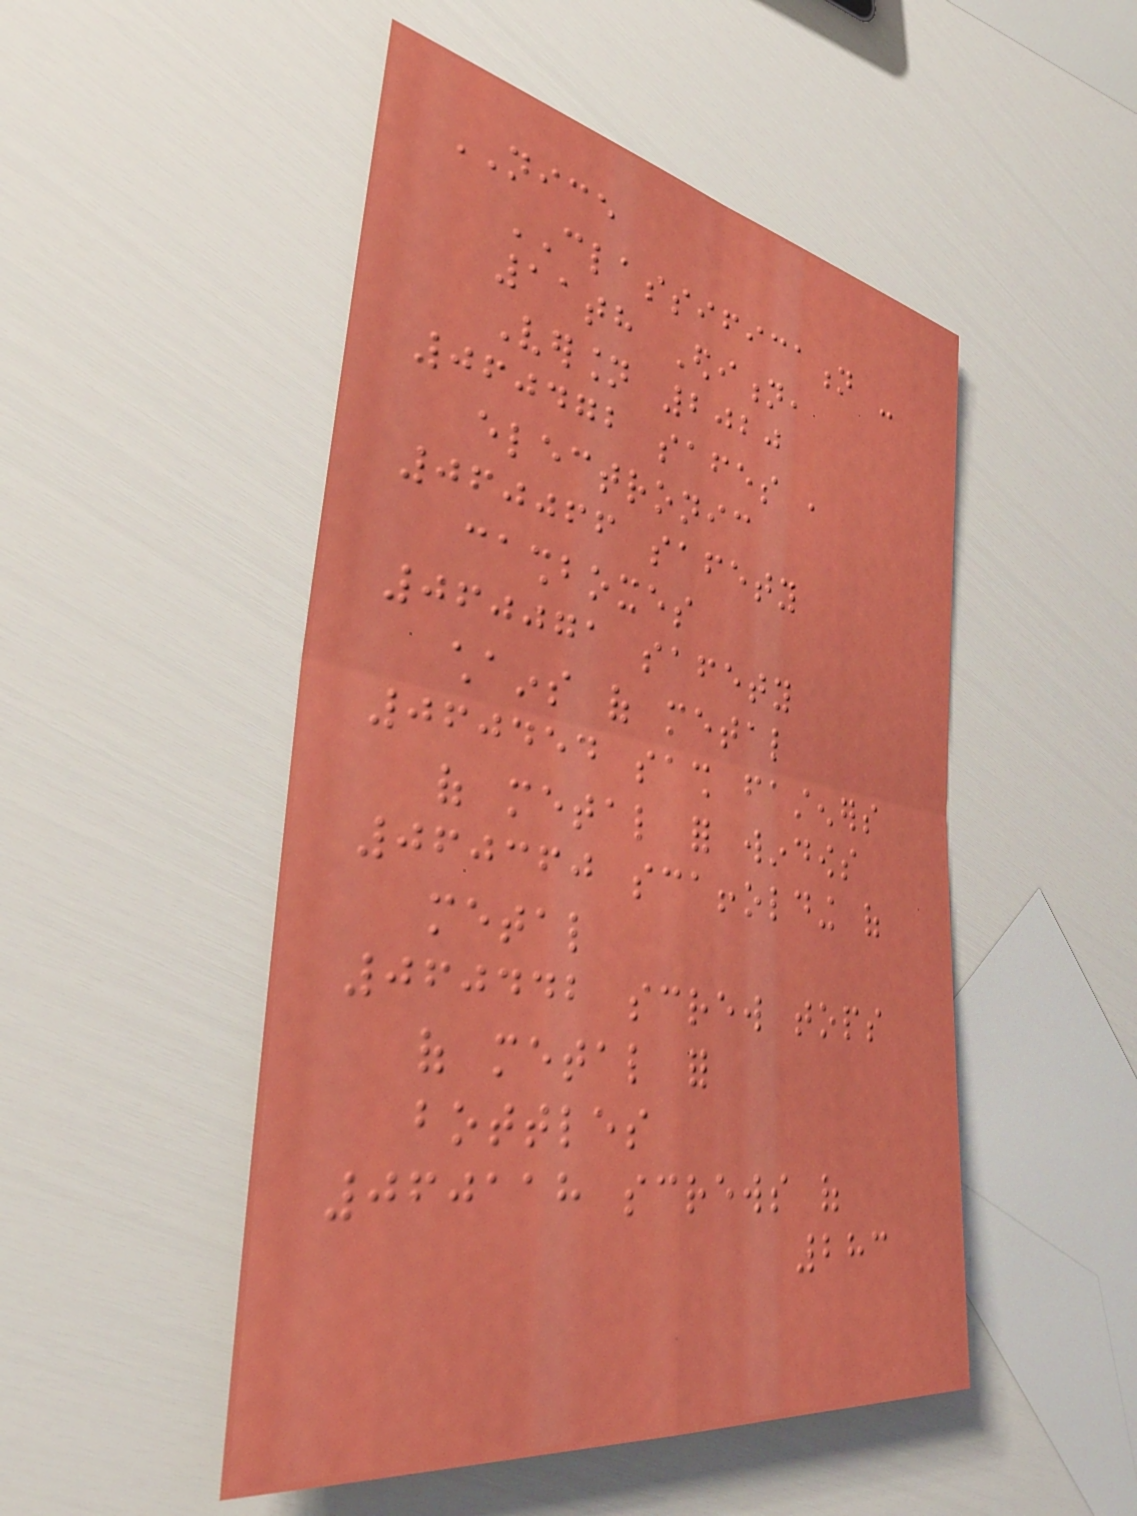NICE
CLASSIFICATION -
11th Edition,
Version 2020
060472 safes ,
electronic
060066 safety
cashboxes
060071 safety
chains of metal
060454 sash fasteners
of metal for windows
060360 scaffolding of
metal
060442 screw tops
of metal for
bottles
060118 screws of
283
